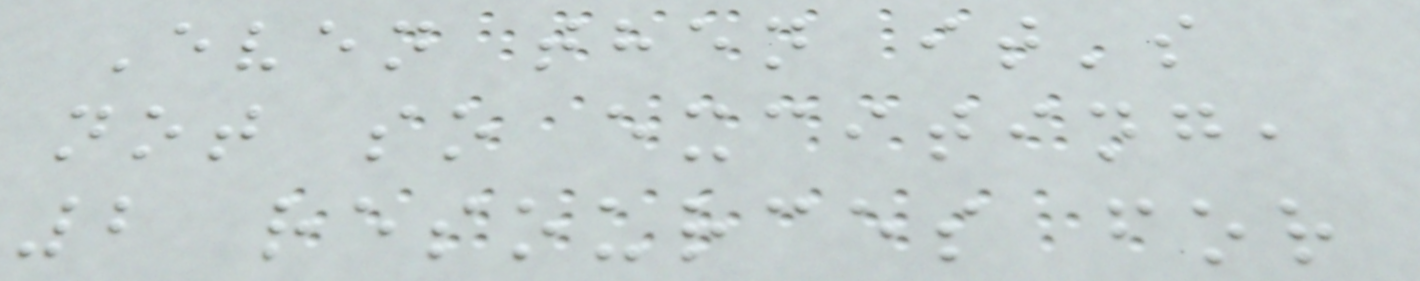Even then it's
not so exciting,
2 resources for
